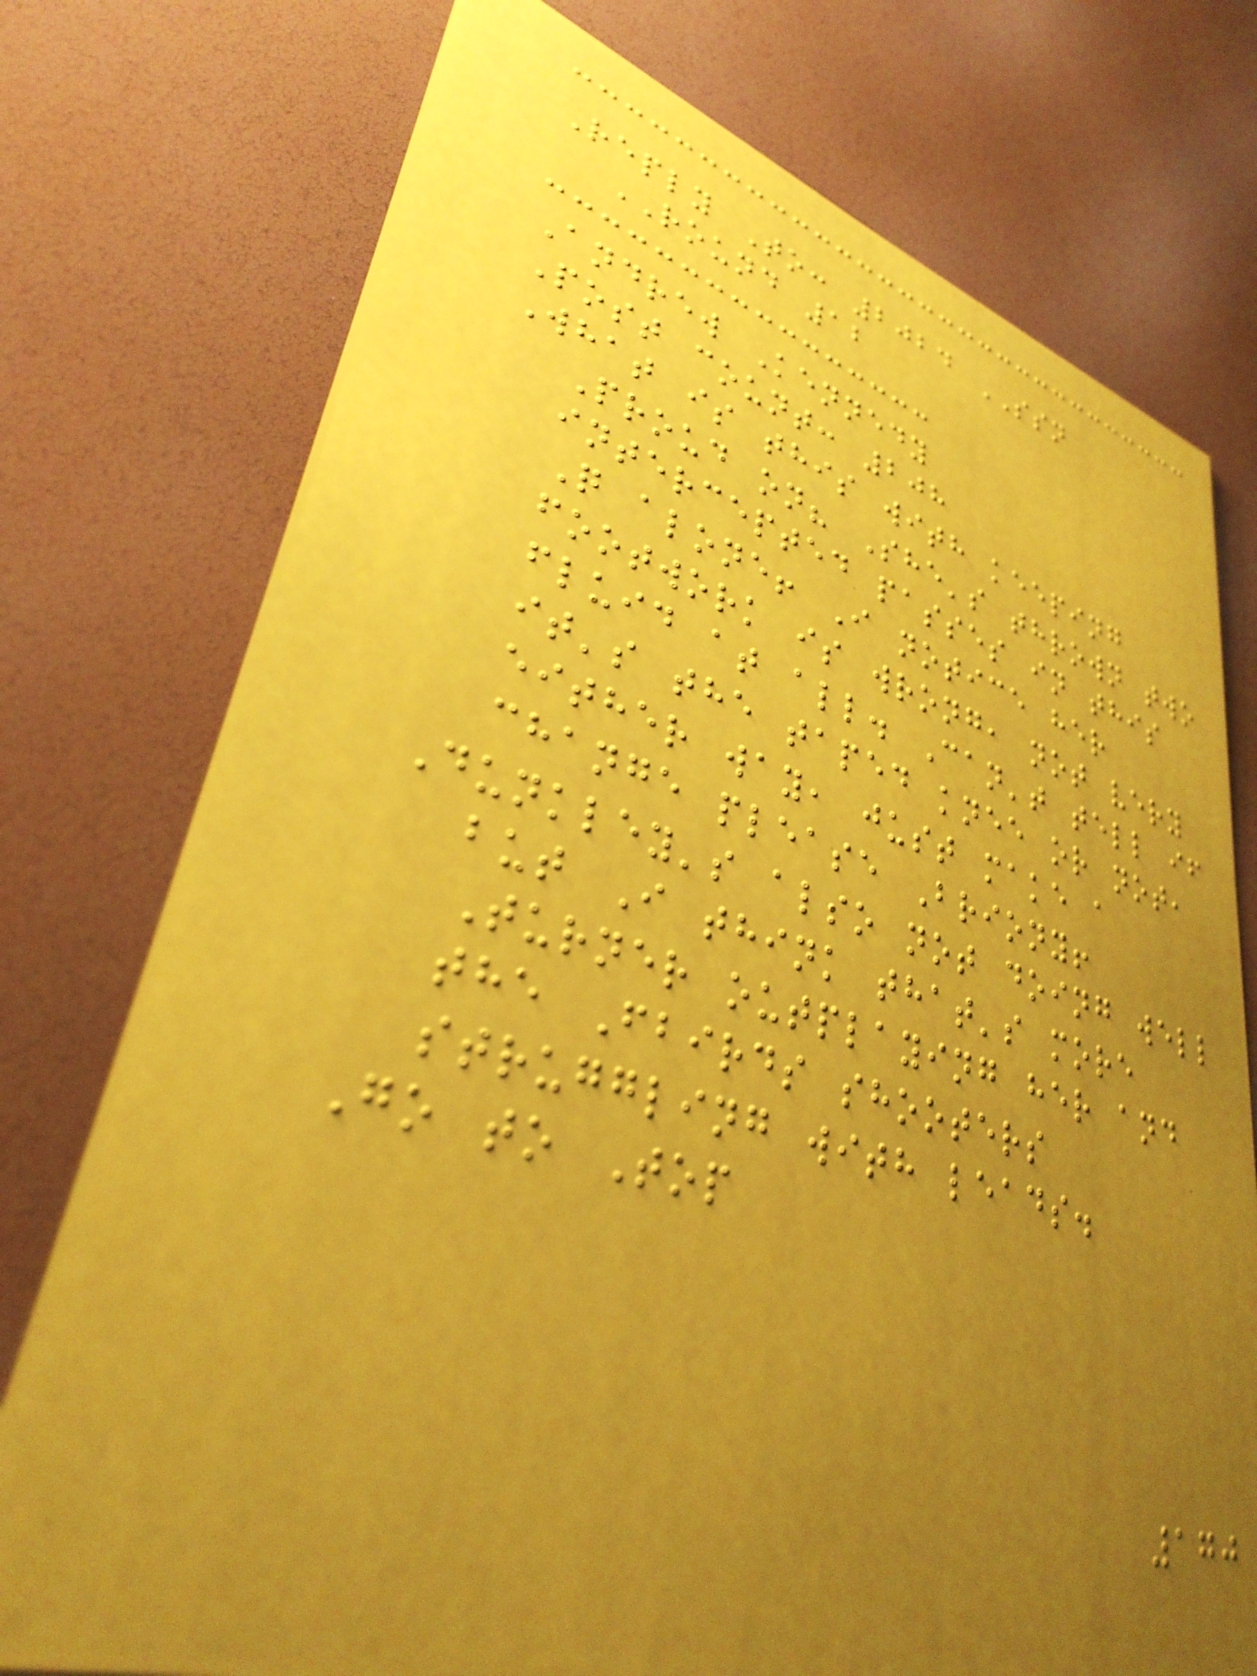Reply To: 2024 SSN
ROUND 12
Andrew Kennedy
Post count: 208
What is this with keeping
Proud on? She's thrown two
intercepted passes in this
Q alone! I notice her
footwork is wrong, not very
fluid at all. Can't tell if
it's the taped knee or not,
either way, just make a
change please Briony!
Dunkley's also not doing well
but I think that's more
Turner outplaying her and
the Fbirds shooters
struggling with leads.
Go to Top
170
